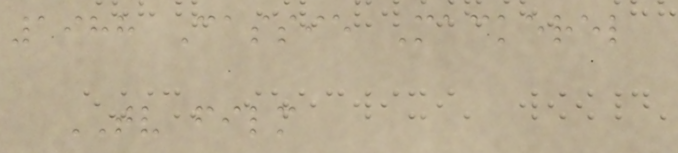1988 Cassie Mackerel
TV film
